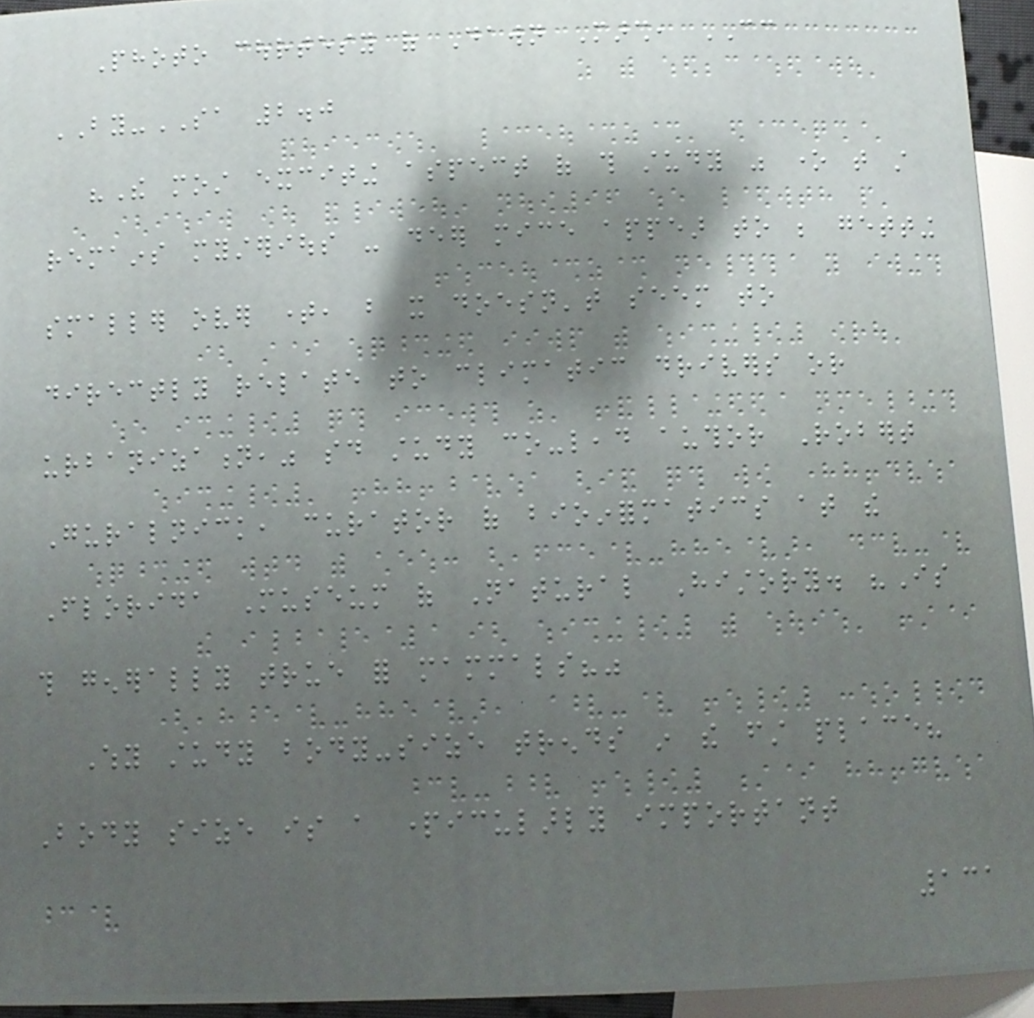Photo courtesy of Dawn Marsh, CC
BY-SA 2.0
"The most exciting aspect of this study was one that still
remains mysterious - deer mice appear to be getting
smaller over time, but it doesn't seem to
directly relate to climatic drivers or
urbanization," said study co-lead author Robert
Guralnick, curator of bioinformatics at the
Florida Museum of Natural History. "Is
this generally true for mammals?"
Why study body-size trends in the first place?
Body size is a particularly important
131
